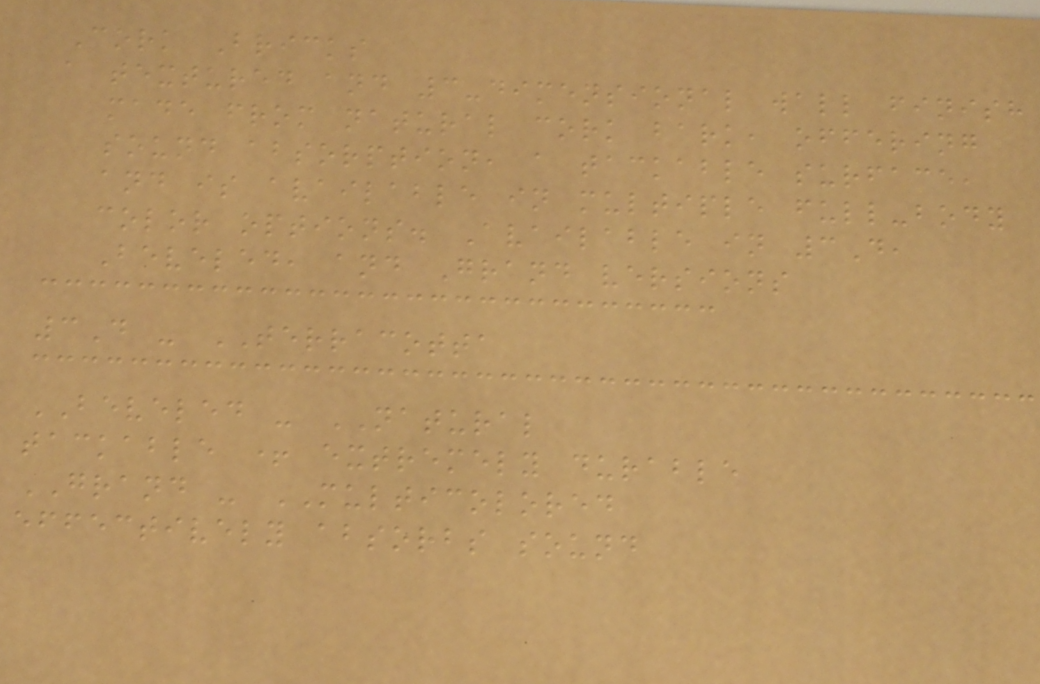Cork Bricks
a textured and 3-dimensional wall finish
made from natural cork bark, offering
sound absorption, a tackable surface,
and is available in multiple full-body
color options. Available in 3D,
Beveled, and Grand versions
3D - TERRACOTTA
BEVELED - NATURAL
tackable + extremely durable
GRAND - MULTICOLORED
effectively absorbs sound
